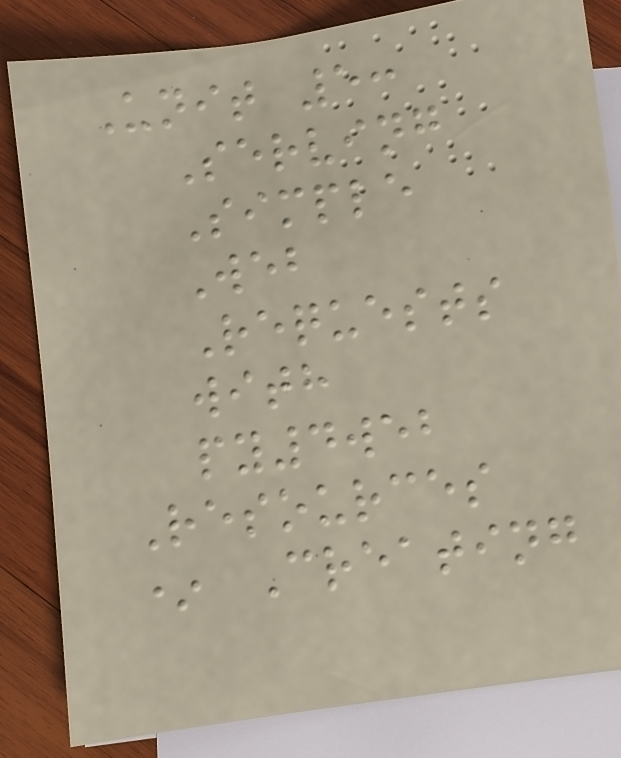Unit 5:
Serving
Simple
Web
Requests
with
py4web
Resources
* Creating
